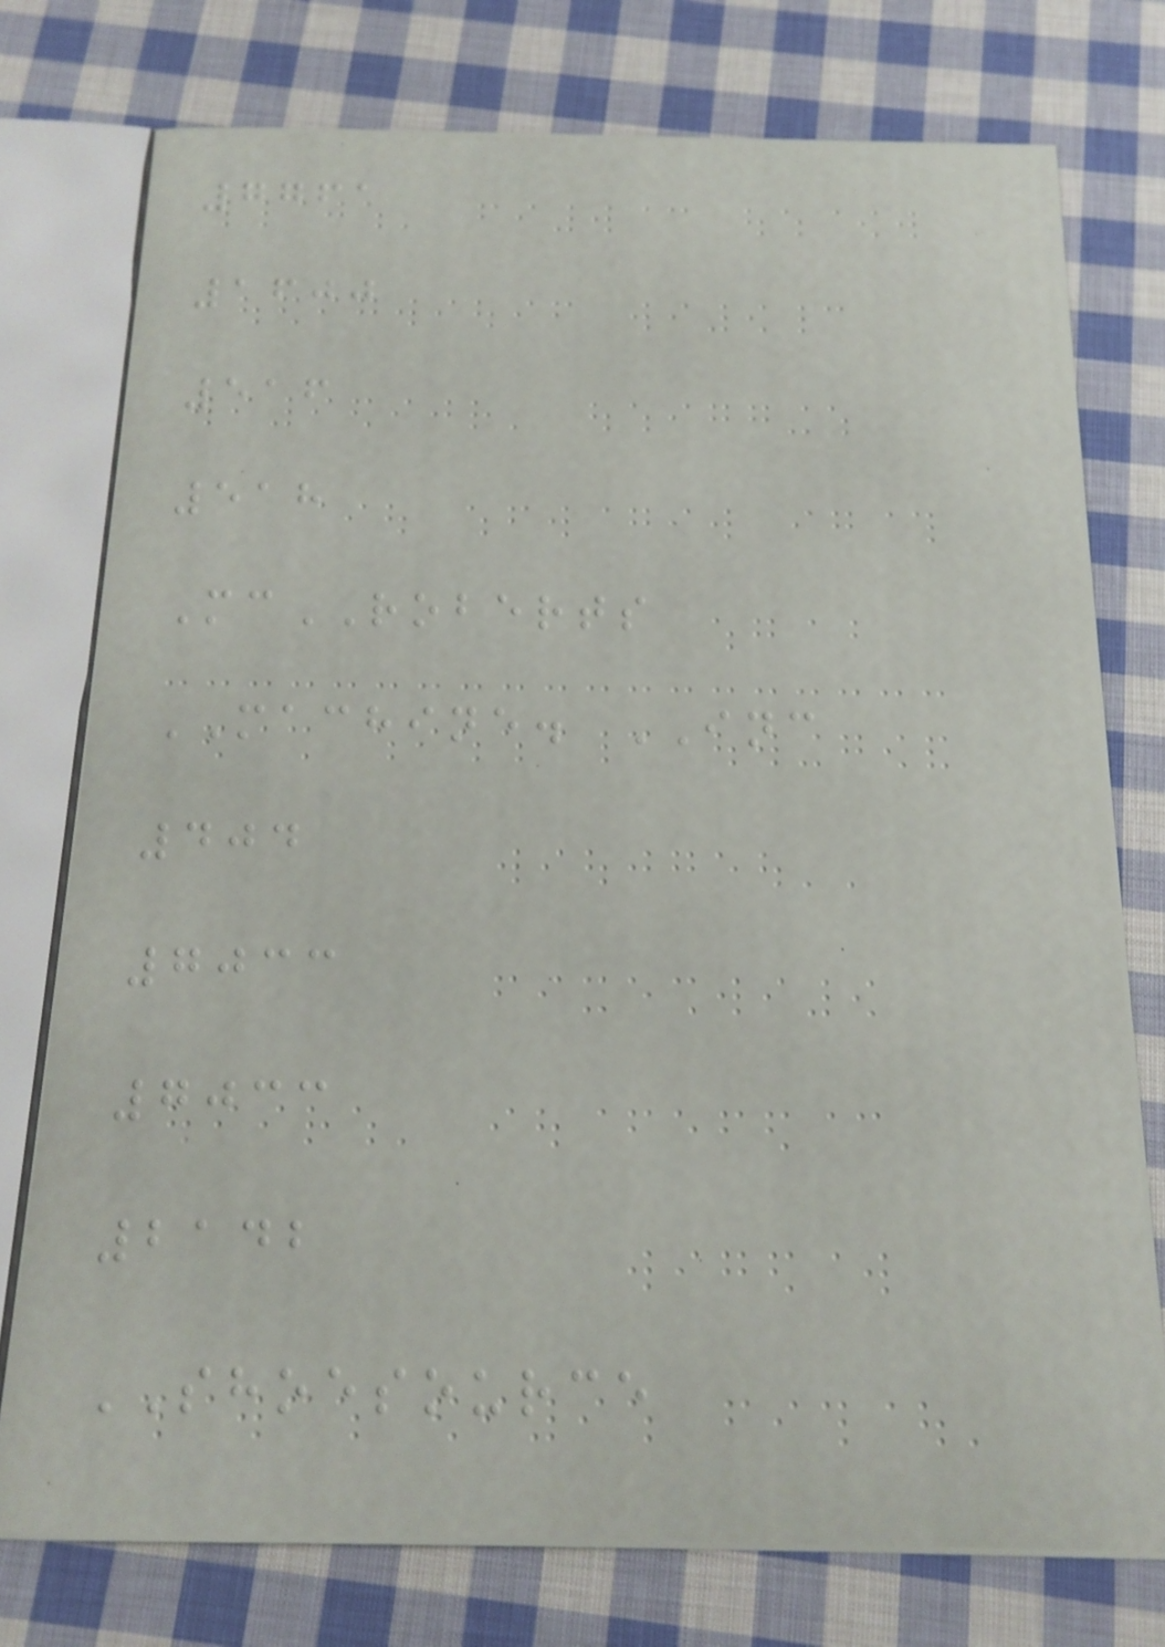7761
1600
516
518
McROBERTS
MACHINE. INC
404
7033
7033
2142
SHOESOURCE
